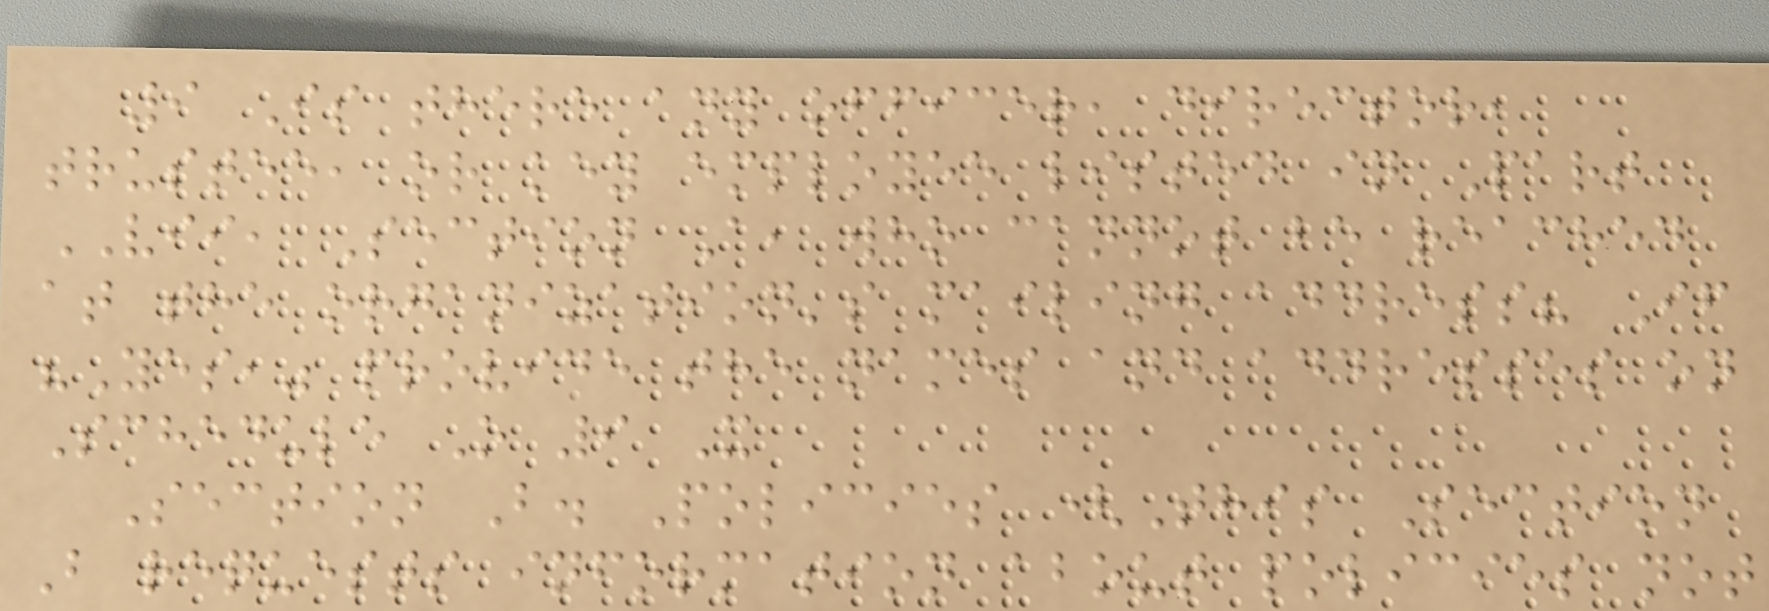9 Is there any officer, director,
trustee, or key employee listed in Part
VII, Section A, who cannot be reached
at the organization's mailing address? If
"Yes," provide the names and addresses on
Schedule O 9 X
Section B. Policies (This Section
B requests information about policies not
